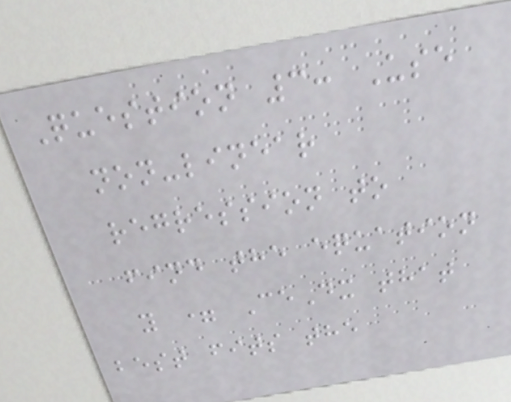Question 3: Use
non-linear
regression to
find the equation
y = CeDx that
best fits the
